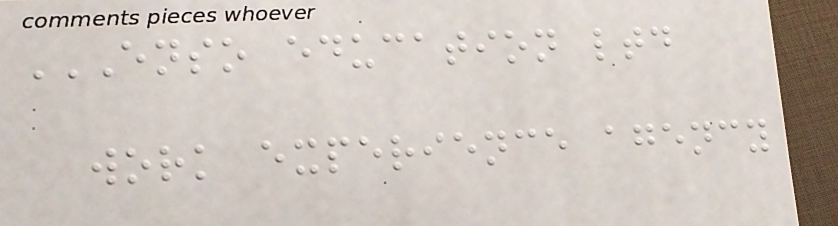ENSO EDUCATION LTD
WORK EXPERIENCE AGENCY
